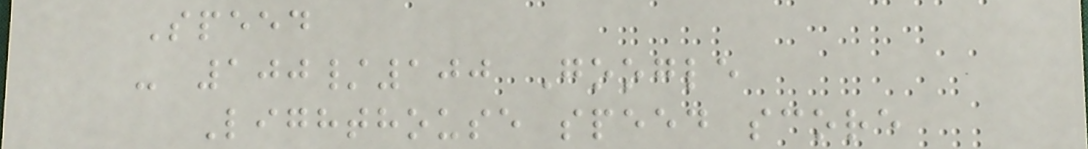Speed
- 100/100 Google
Lighthouse speed score
